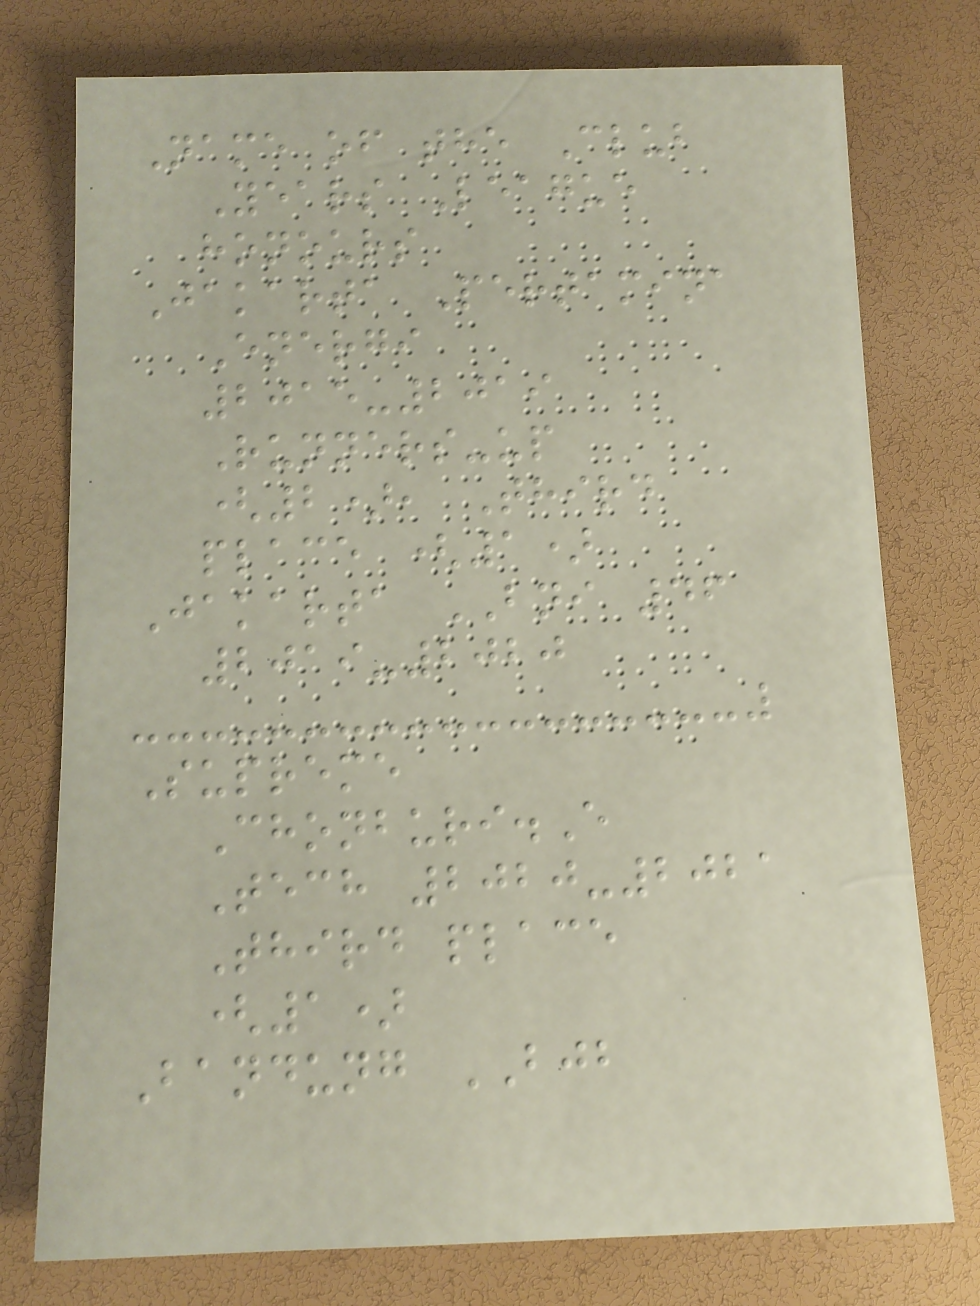Name of the Club
Years League
honours
Jakarta Pertamina
Energi
2015-2019
Runners-up
(2), Third
place (1)
Jakarta BNI 46
2019-2020
Supreme
Chonburi.E
Tech 2020-2021
Third place
(1)
Bandung BJB
